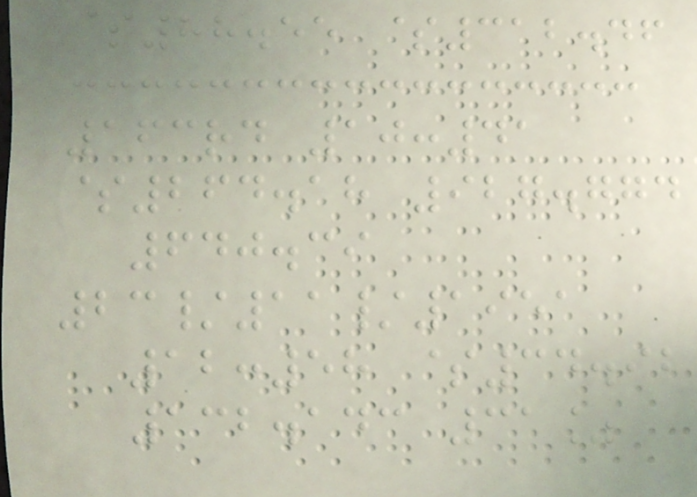$88.55 $312.46
163rd 10:41
$264.18 927.774
640.39
23/11/1951
12:58 $34.92
132.143 31%
